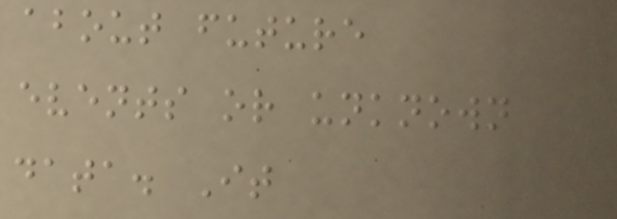about future
events or unknown
data. It
